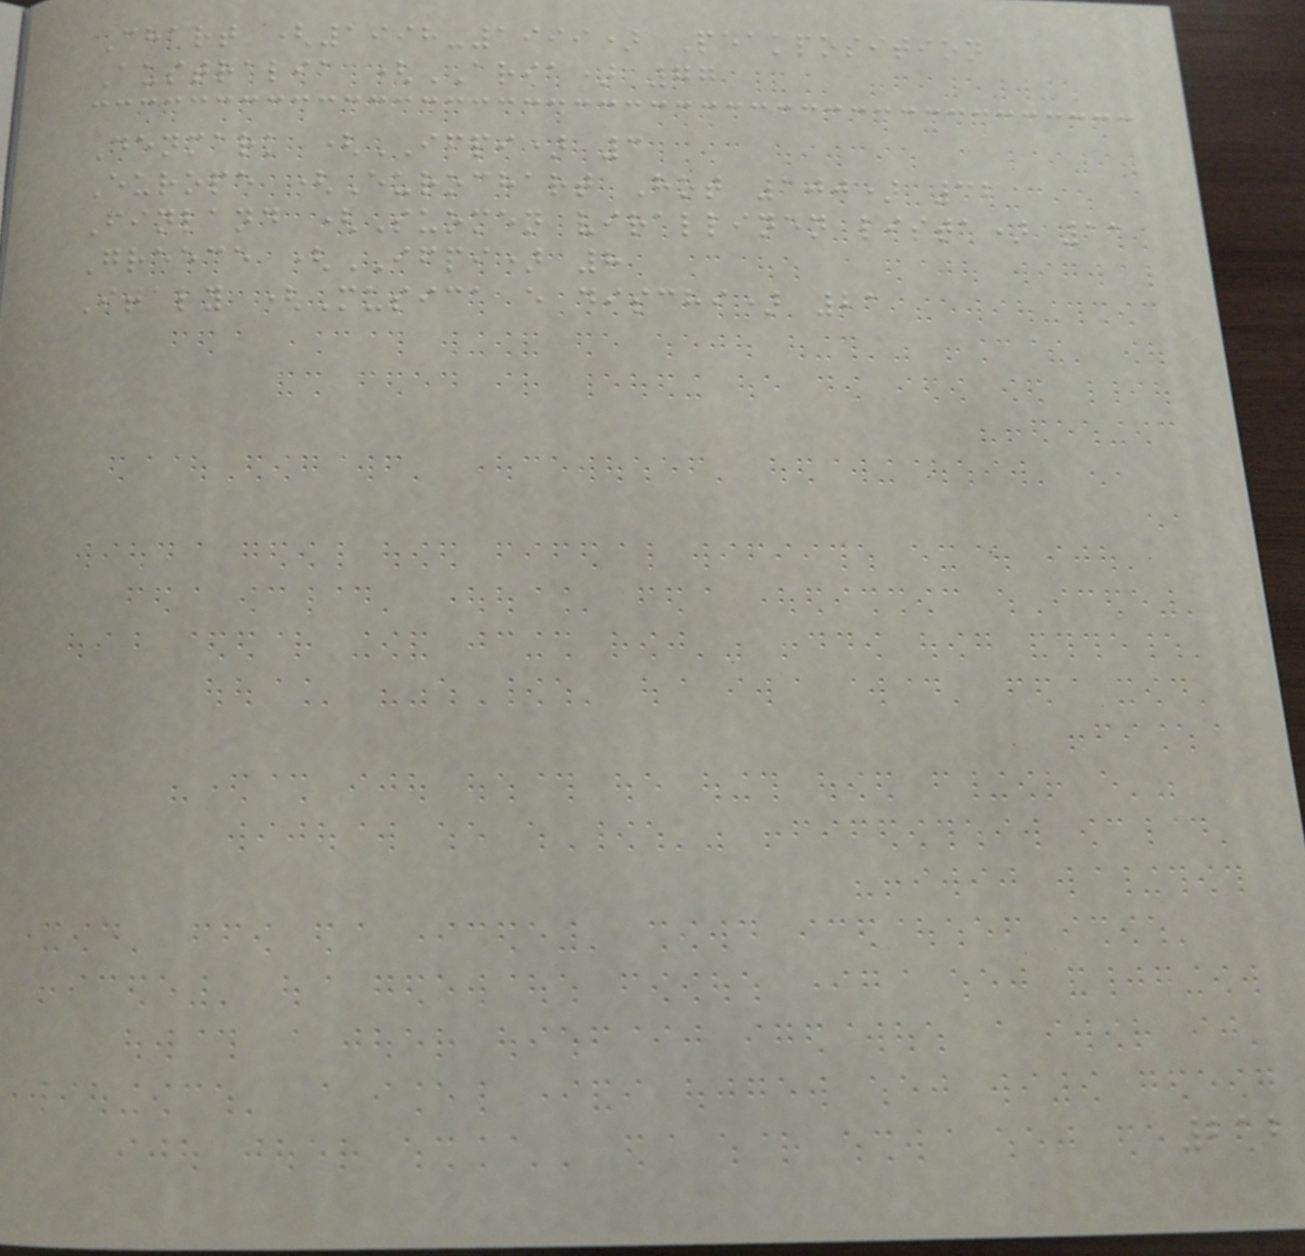Chart (1998-1999) Peakposition
Australia (ARIA) 77
Denmark (IFPI) 3
Europe (Eurochart Hot 100) 32
Finland (Suomen virallinen lista) 11
Greece (IFPI) 8
Italy (Musica e dischi) 21
212
